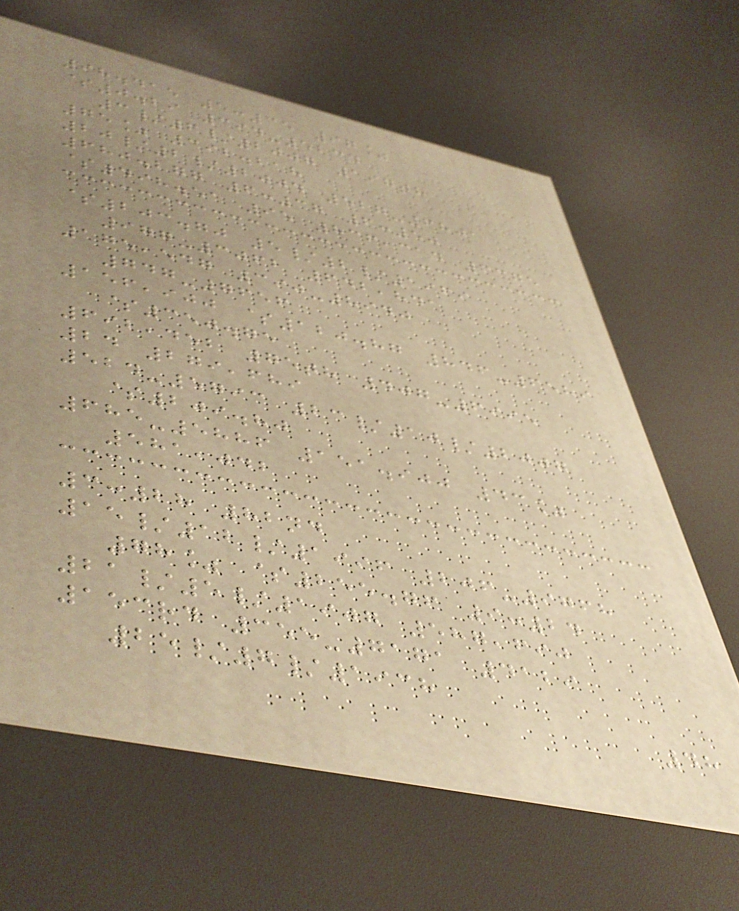98.415 5:35 97%
$0.29 394-5234
3/6/2007 197th
75% 392.218
20/2/2004 527-6801
680.277 6:37 6:50
$498.51 95 836,314 6375
$203.70 5/2/1969
977-3062 642,841
175,547 390-8940
747-7656
156,900 $120.87 846-6589
$350.75
692,452 75th 407-6995
24 279,689
524-5793 23/10/2007
$209.80
685-5886 151.900 43%
581,042
3:28 82nd
15/12/1996 206-9768
78% $255.76 9:24
21/5/1907 587,690
153rd 355-7171 4129
25/7/1938
48
